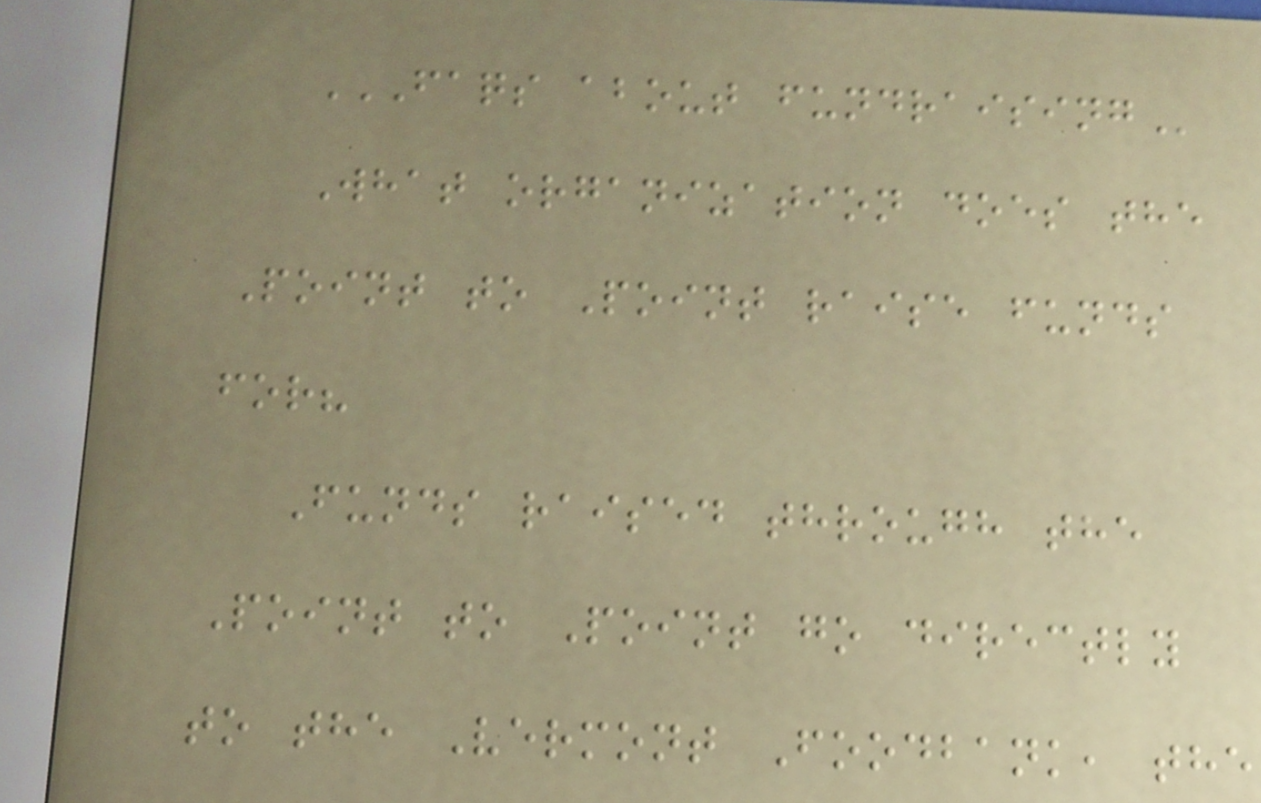FAQS ABOUT FUNDRAISING
What organization does the
Point to Point raise funds
for?
Funds raised through the
Point to Point go directly
to the Vermont Foodbank, the
